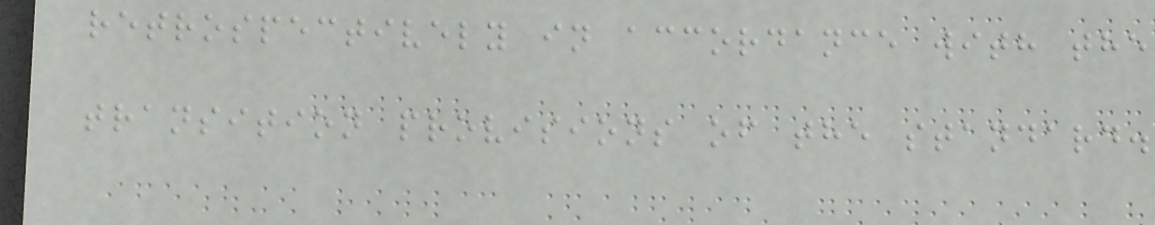retrospectively in accordance with the
transition provisions of the standard.
